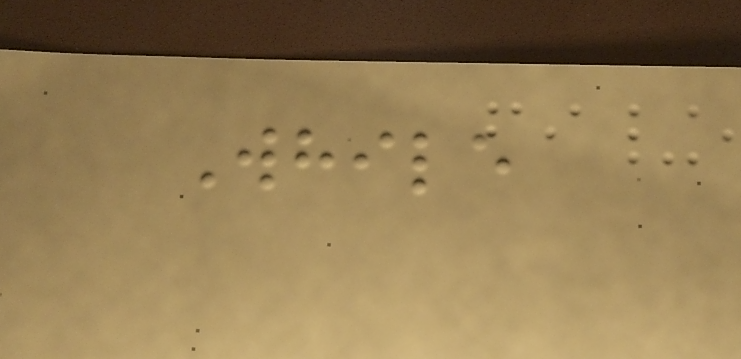While
